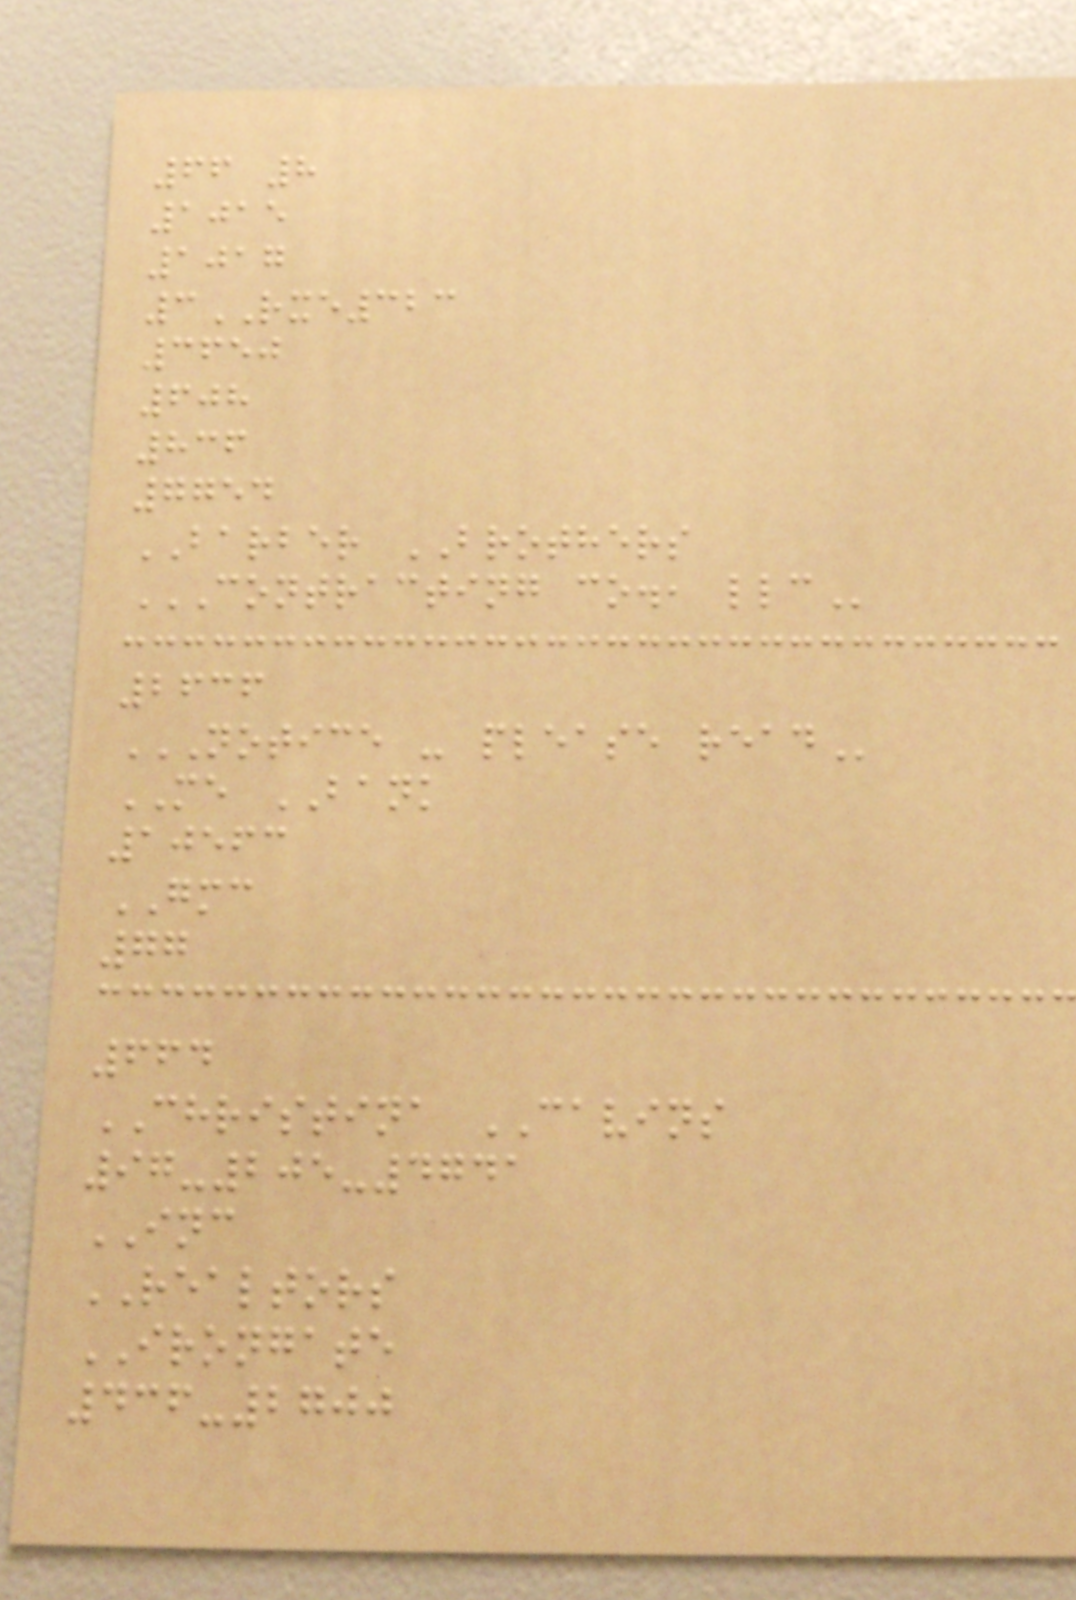66 8
1015
1017
3RXE323
3650
608
836
7754
BARBER BROTHERS
CONTRACTING CO., LLC
2636
NOTICE - PLEASE READ
ME BANK
10563
GMC
77
664
CHRISTINA CAVINS
97-205-4741
INC
REALTORS
IRONGATE
436-2700
